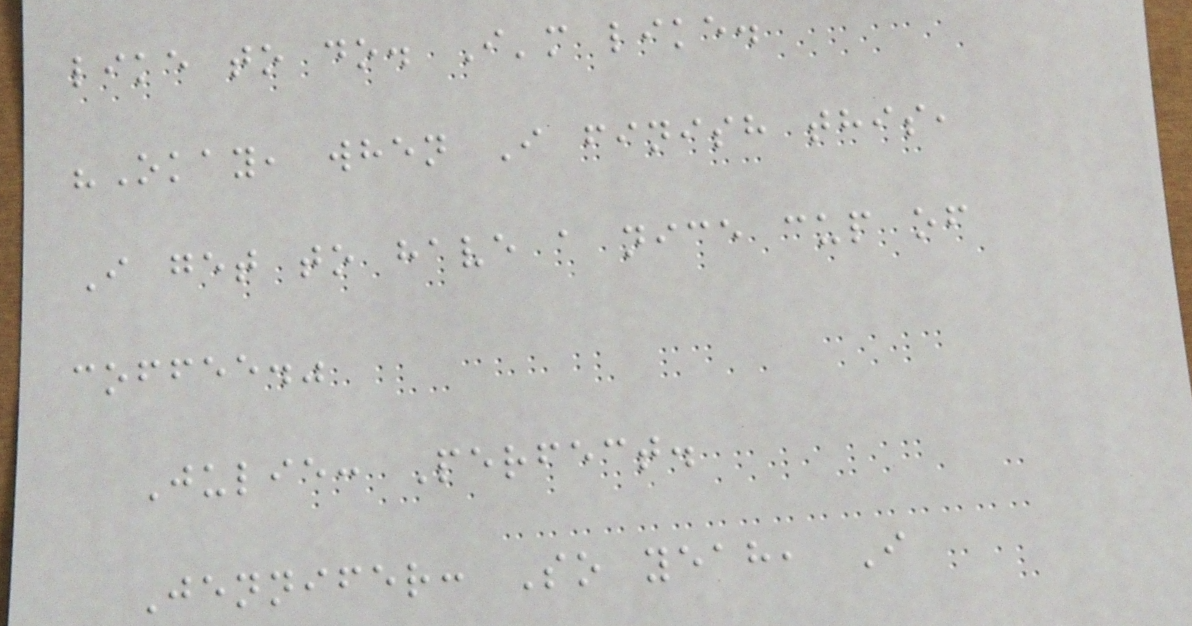like to do. I'm like.
"Okay, when I finish this,
I get to have a nice cup of
coffee."
Julie: Perfect.
Jennifer: So yeah, I
